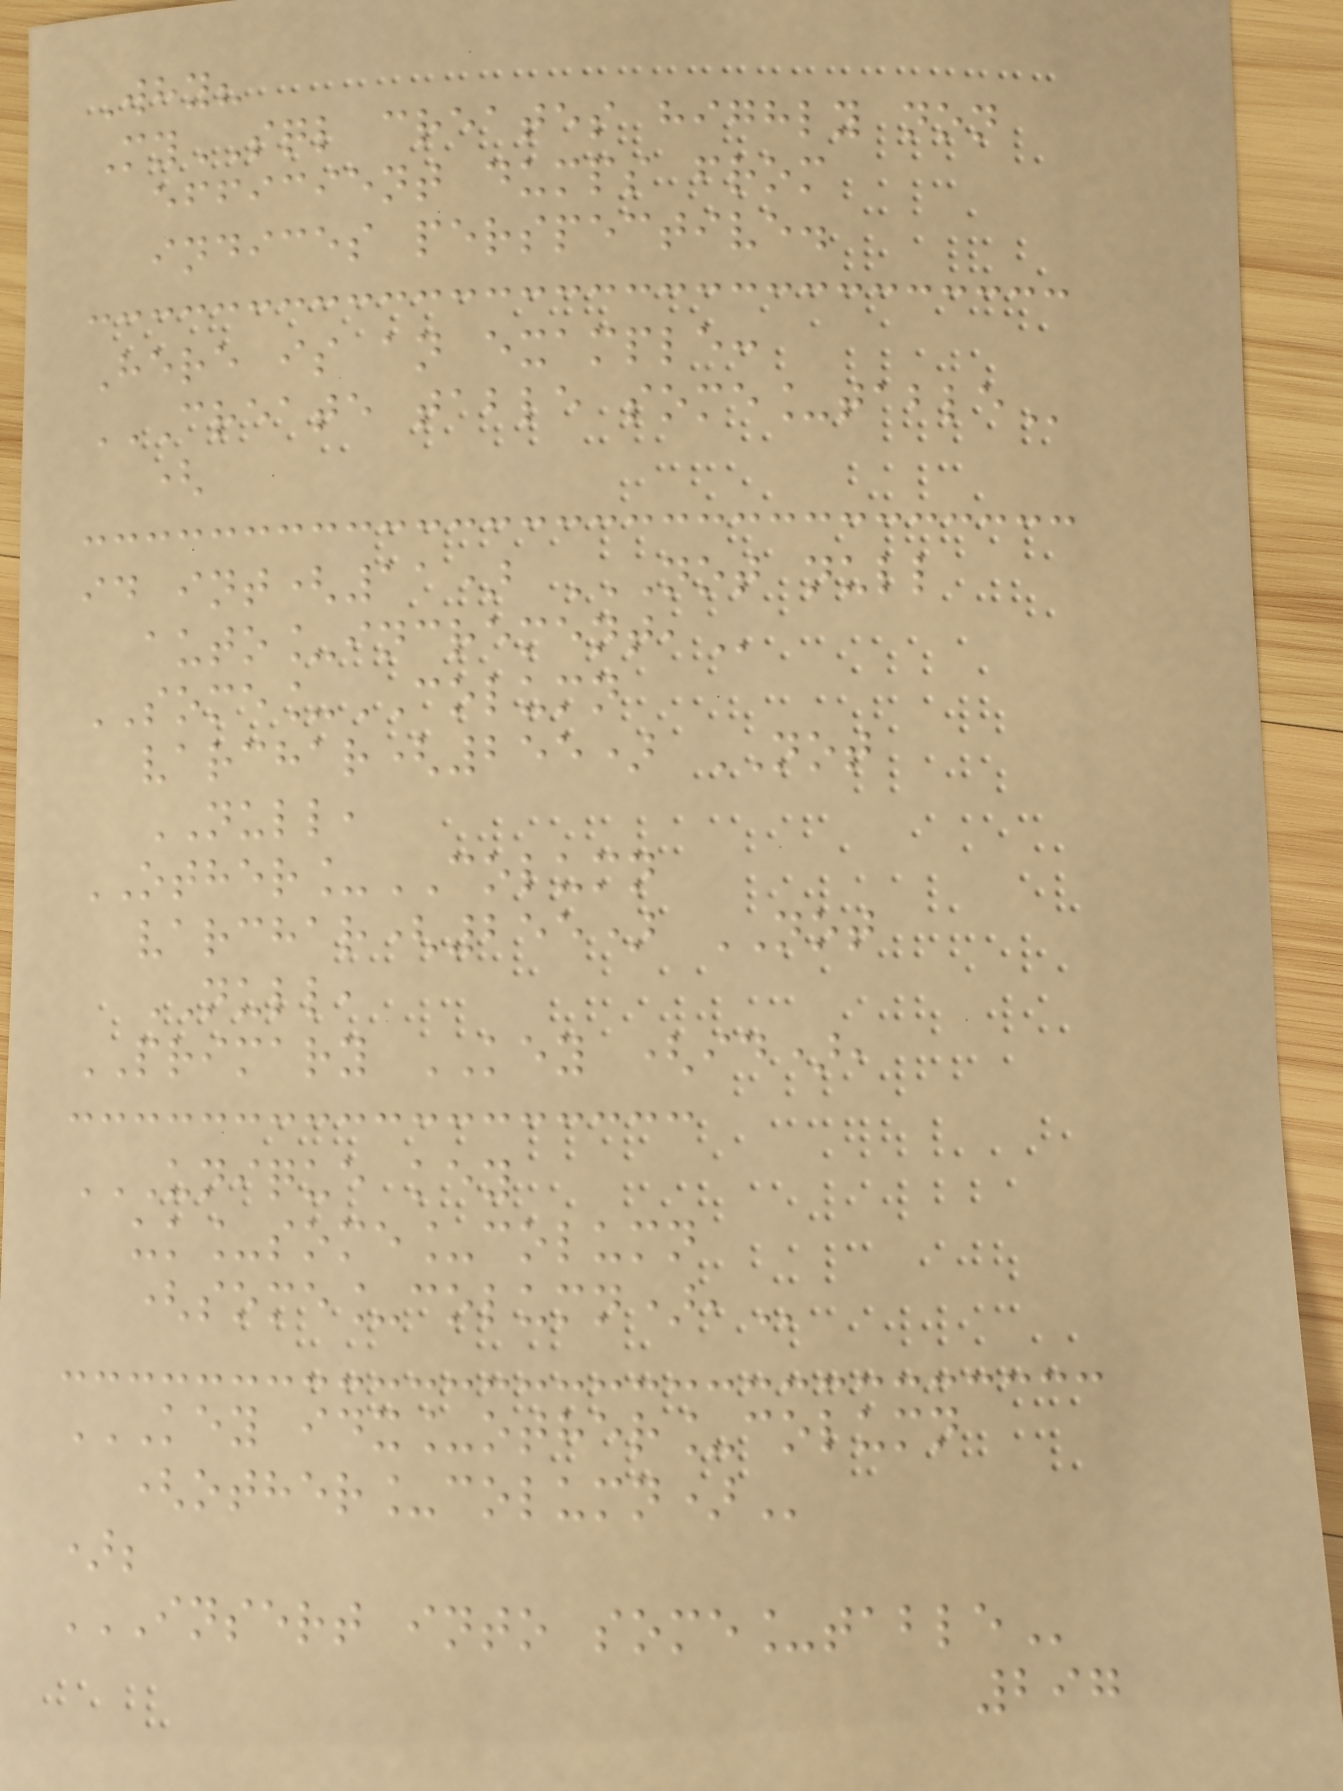Why?
MySQL creates highly non
efficient dumps from
indices perspective.
Here is an example:
CREATE TABLE SOME_TABLE
(
id int(11) NOT NULL
AUTO_INCREMENT,
SOME_COLUMN
varchar(255) NOT
NULL,
OTHER_COLUMN
varchar(255) NOT
NULL,
PRIMARY KEY (id),
UNIQUE KEY
UK_SOME_COLUMN
(SOME_COLUMN),
KEY IDX_OTHER_COLUMN
(OTHER_COLUMN)
);
INSERT INTO SOME_TABLE
297
